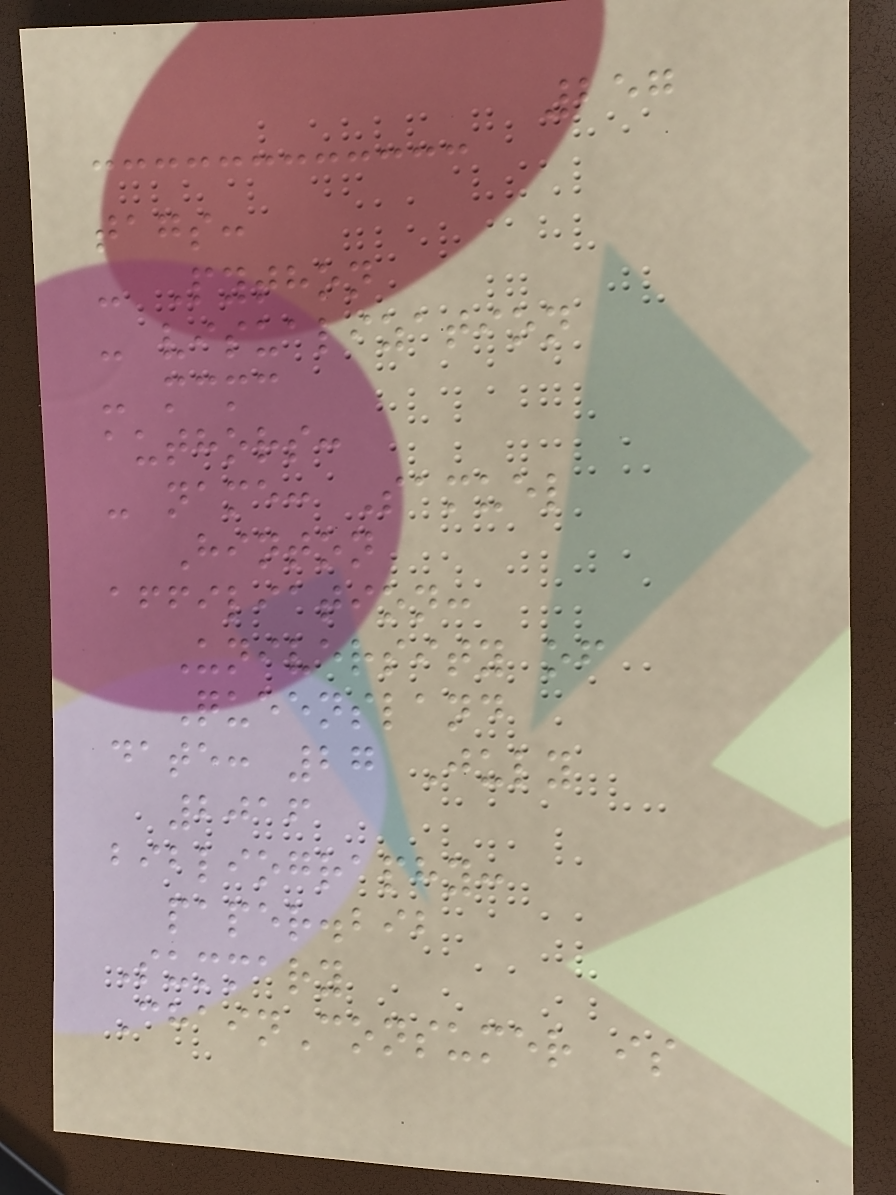257
tags:
- Python
- visualization
- mcmc
authors:
- name: Samuel
Hinton
affiliation:
University of
Queensland
date: 27 July
2016
bibliography:
paper.bib
Summary
ChainConsumer is
